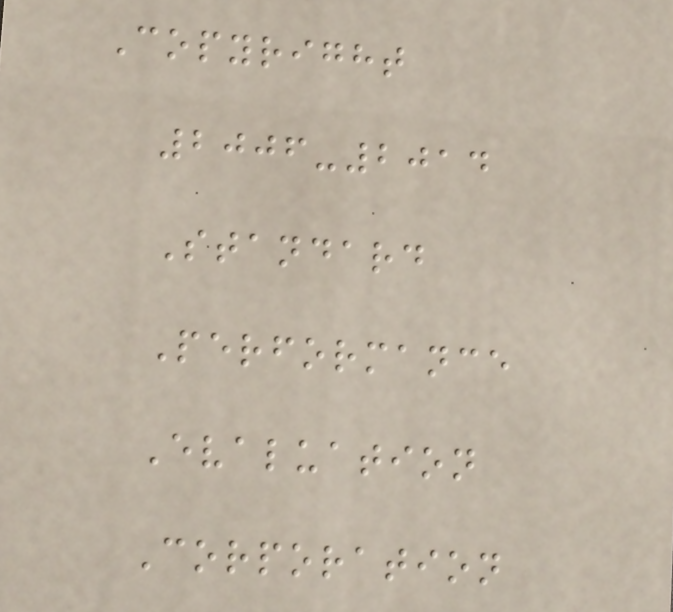Copyright
2006-2014
Standard
Performance
Evaluation
Corporation
